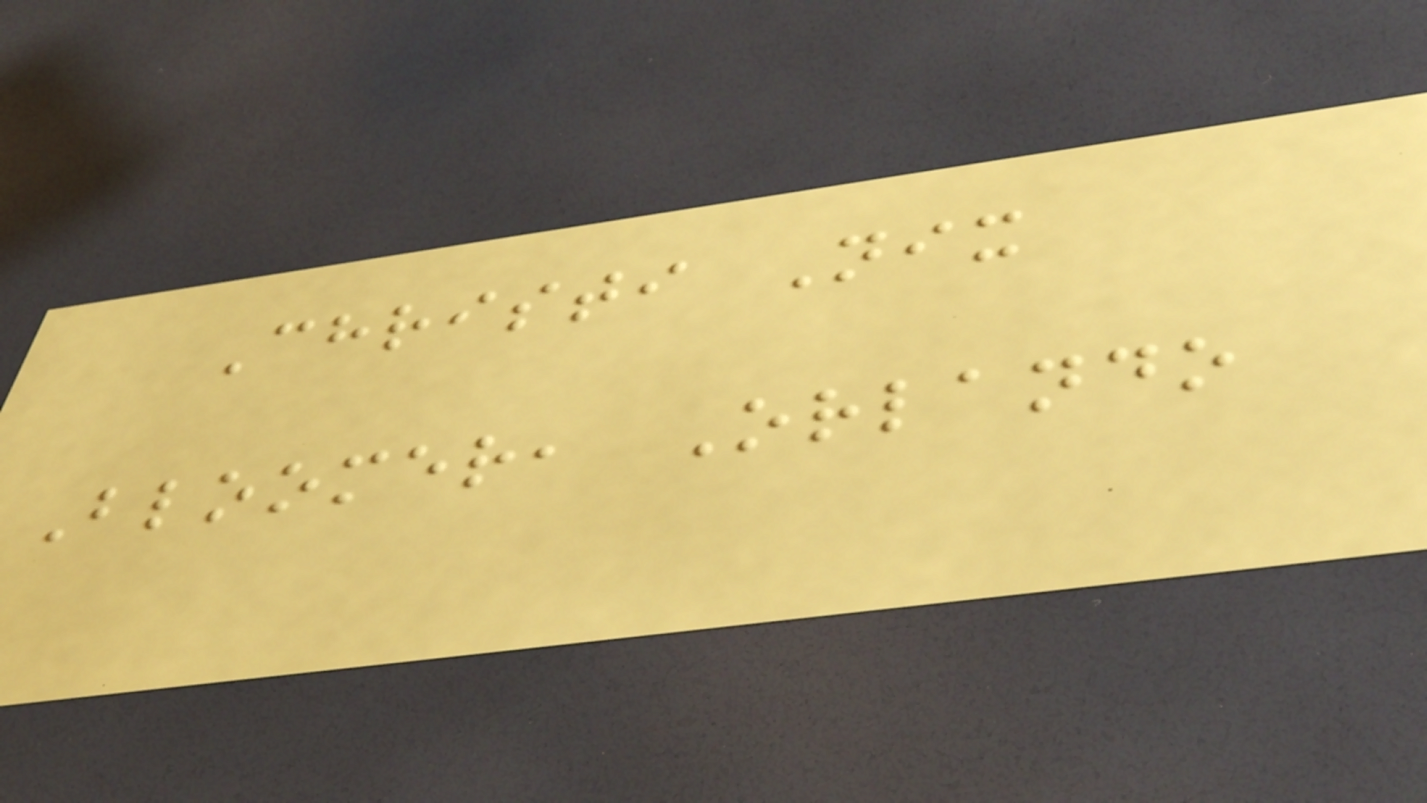Christi Nix
Bloomer, Orlando
